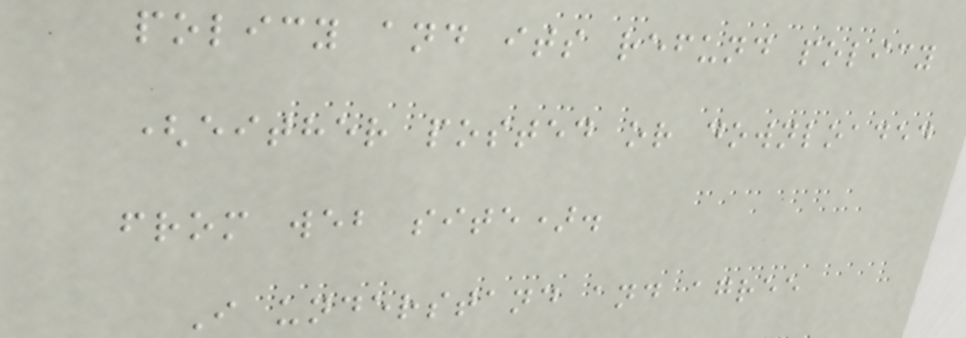policy and its refund policy
(either posted or downloaded
from web site).
I understand and agree
